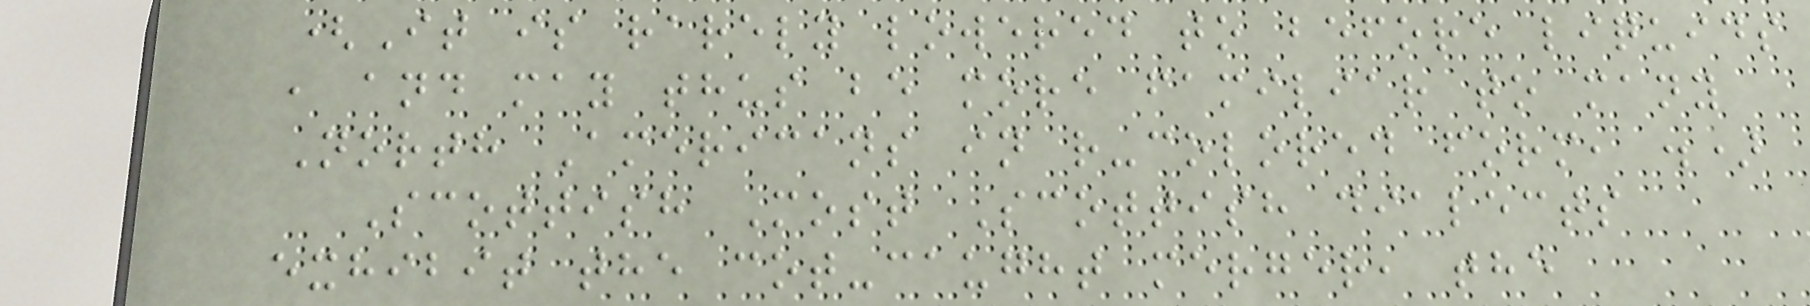(It is rarely lowered to before liquids
, and may thus be more familiar to many
North Americans in r-colored form, .)
Scottish Most Scottish dialects
exhibit the cot-caught merger, the
